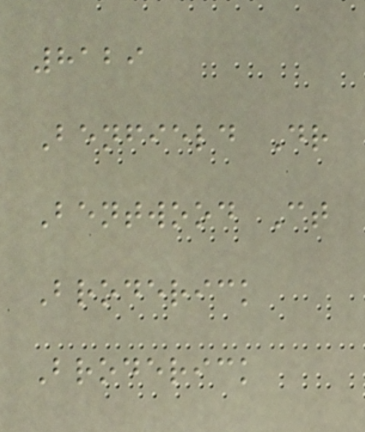8129
Benfield Dr
Bentwood Ct
Broderick
Broderick
